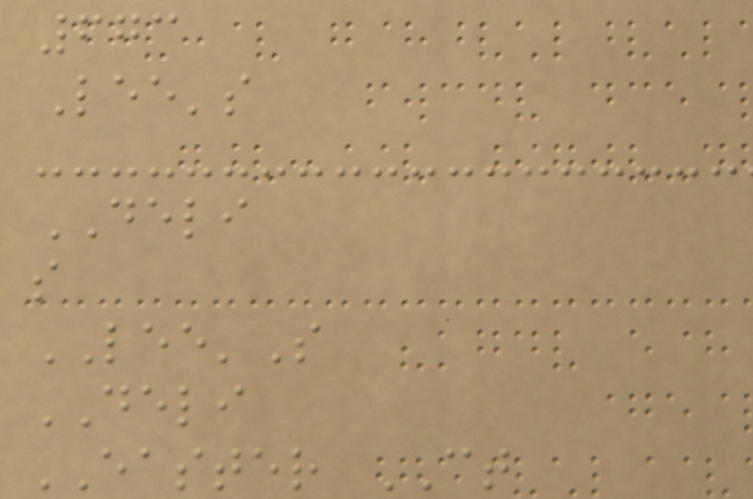673
Lee's
DELI
s
LEE'S
DELI
EASTER CT
